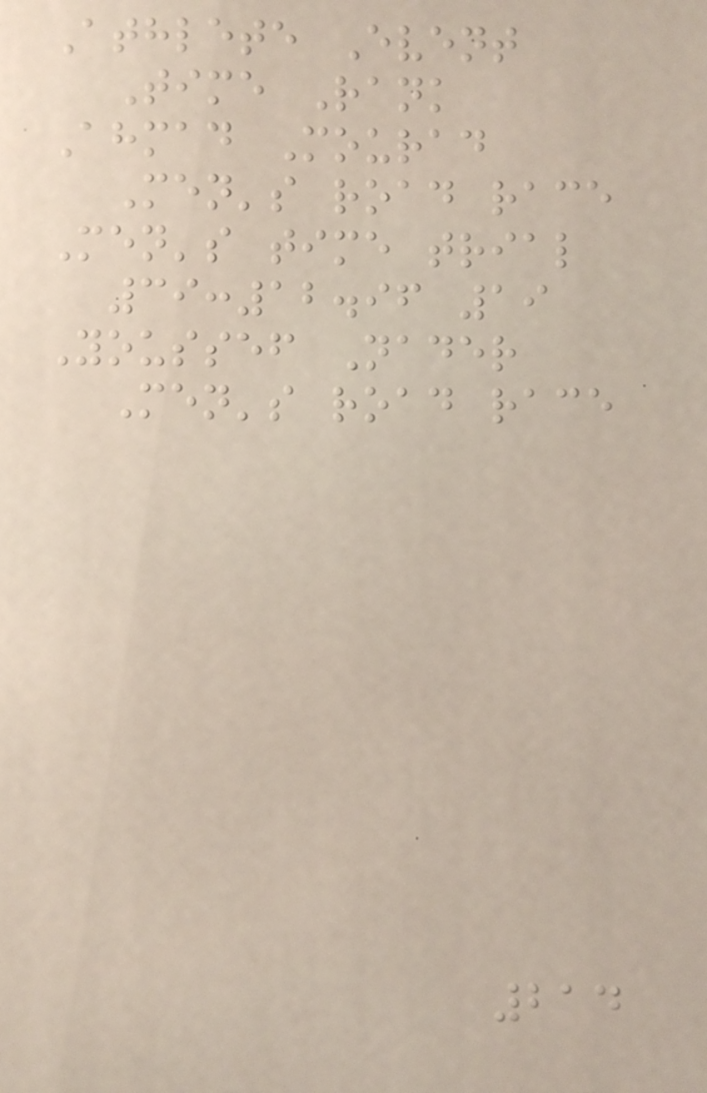Athlete Event
Time Rank
Ahmad Mourad
Men's road race
Men's time trial
39:12.96 19
Youssef Nader
Men's road race
214
